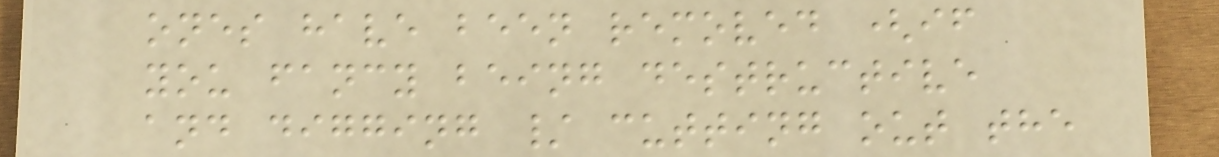ones have been removed (if
you fancy being destructive
and digging / cutting out the
